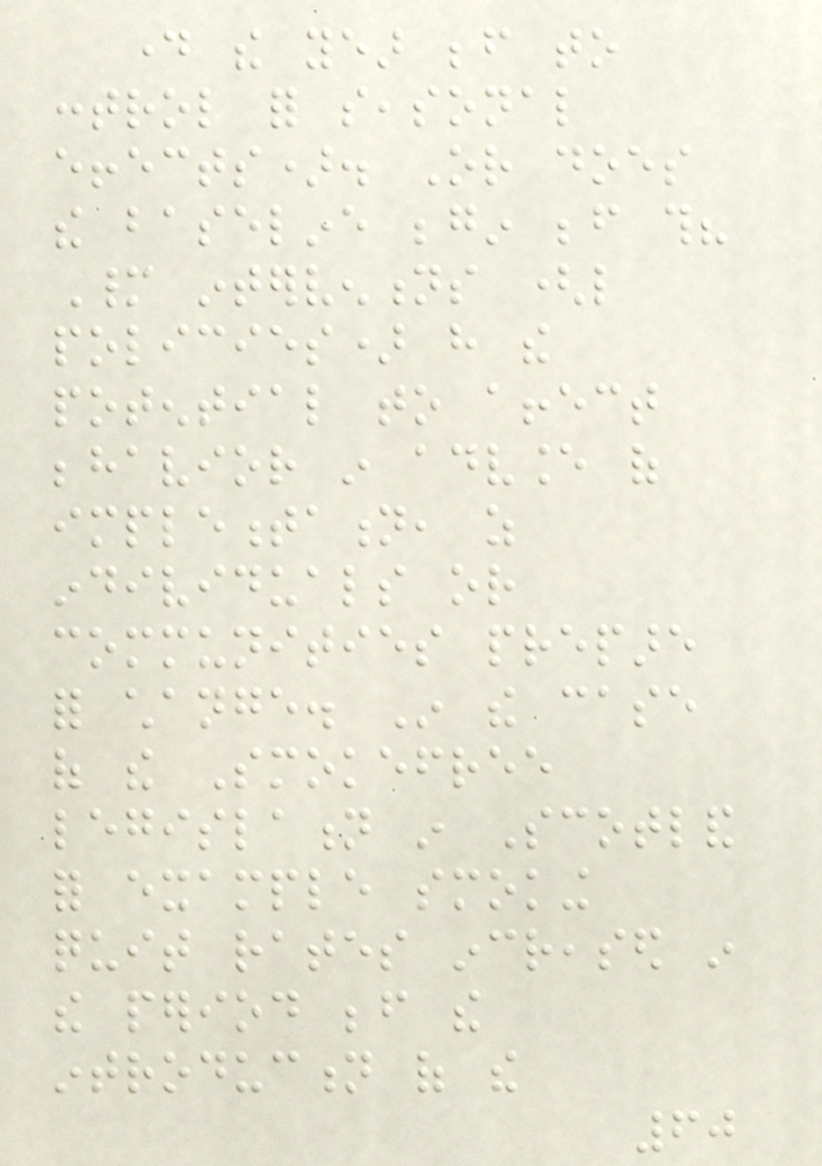day the year before to
control for seasonal
effects). Or does
the baseline begin before this?
Many interventions (like
policies) have the
potential to affect
behavior in advance of
implementation, as
individuals or
communities prepare
for change. In the case
of the Smokefree
legislation in Scotland
for example smoking
quit rates increased in
the period before the
introduction of the
60
